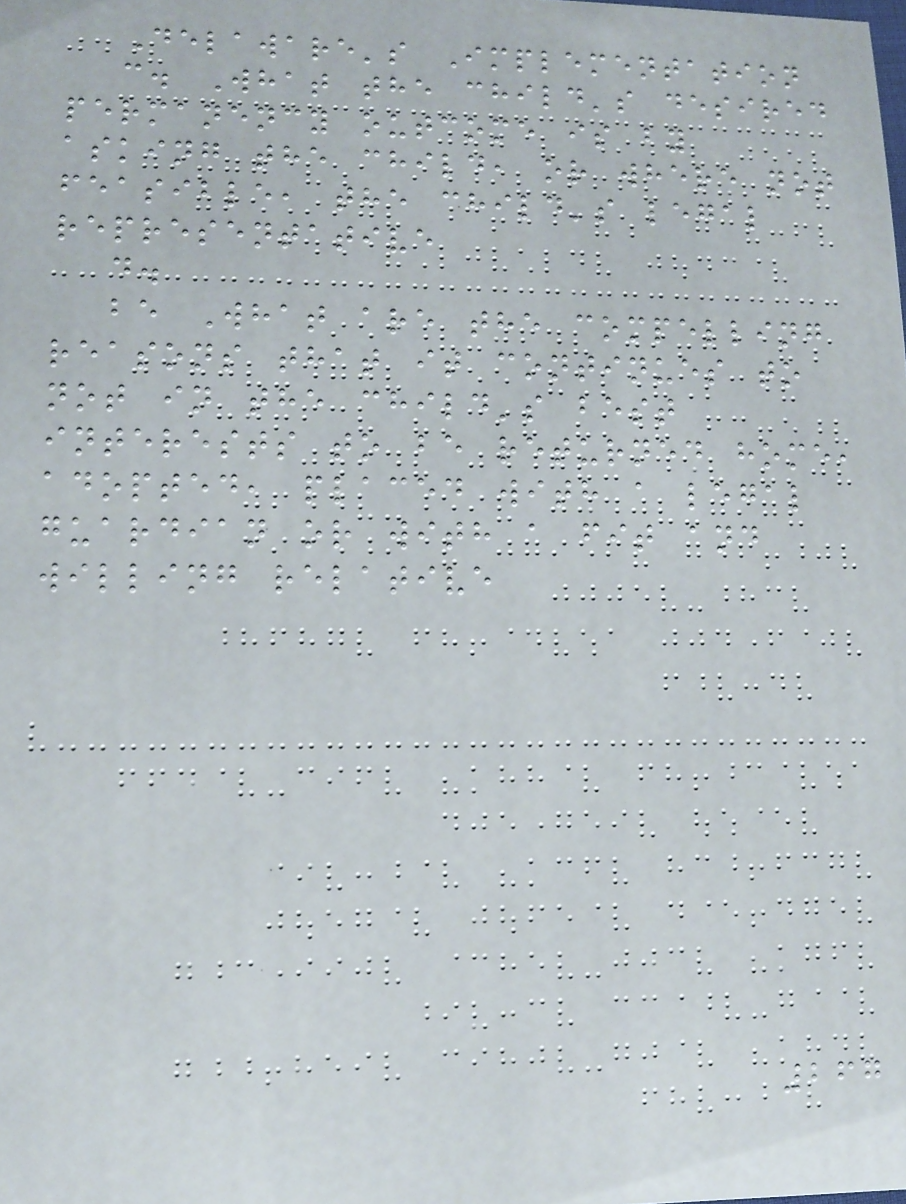Delaware's Implementation
c. What the child's desired
permanency outcome is by
asking the child, or where not
feasible, the child's legal
representative
d.
be What are the compelling
reasons that it continues to
not in the child's best
interests to be returned home,
adopted, placed with a legal
guardian or with a fit and
willing relative
267
